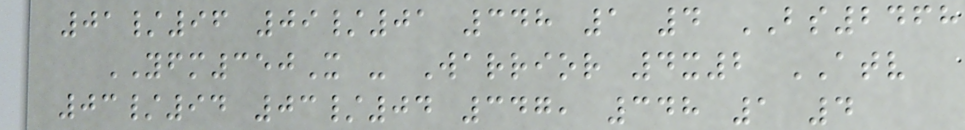01/96 09/01 348 1 4 BS2468
YFM350X - Warrior 4x2 ATV
03/94 03/04 347, 348 1 4
